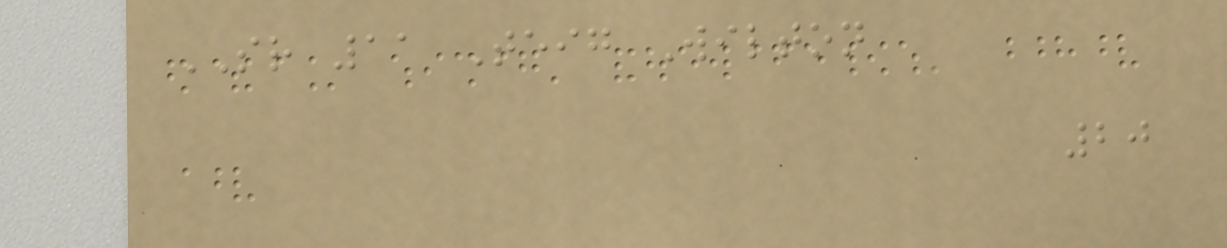SR 11 Teig Wilton
20
